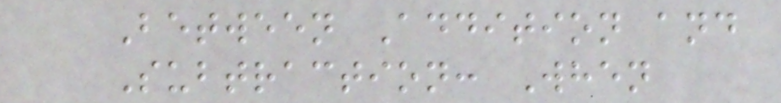Between Addition and
Subtraction: When
